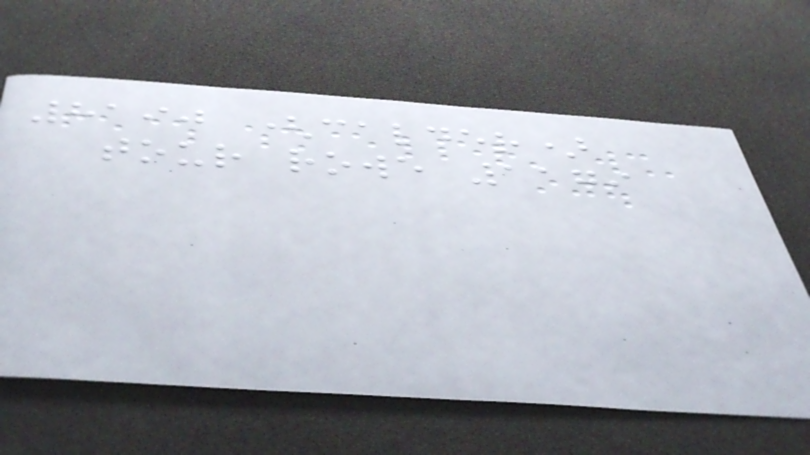8190 (calder)
tour rowe 1179
